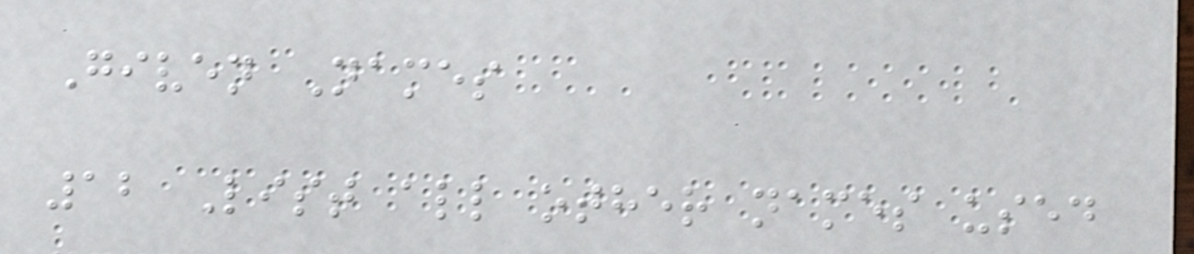Given Names
12 List all other names used
